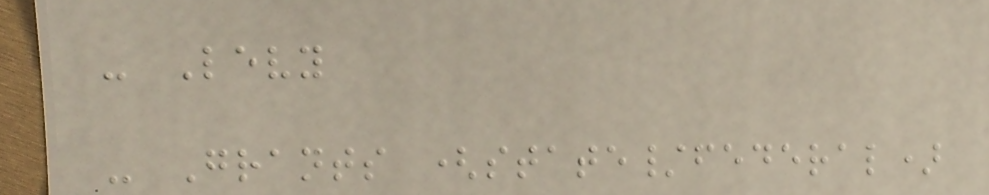- Levy
- Grants (state/federal)
